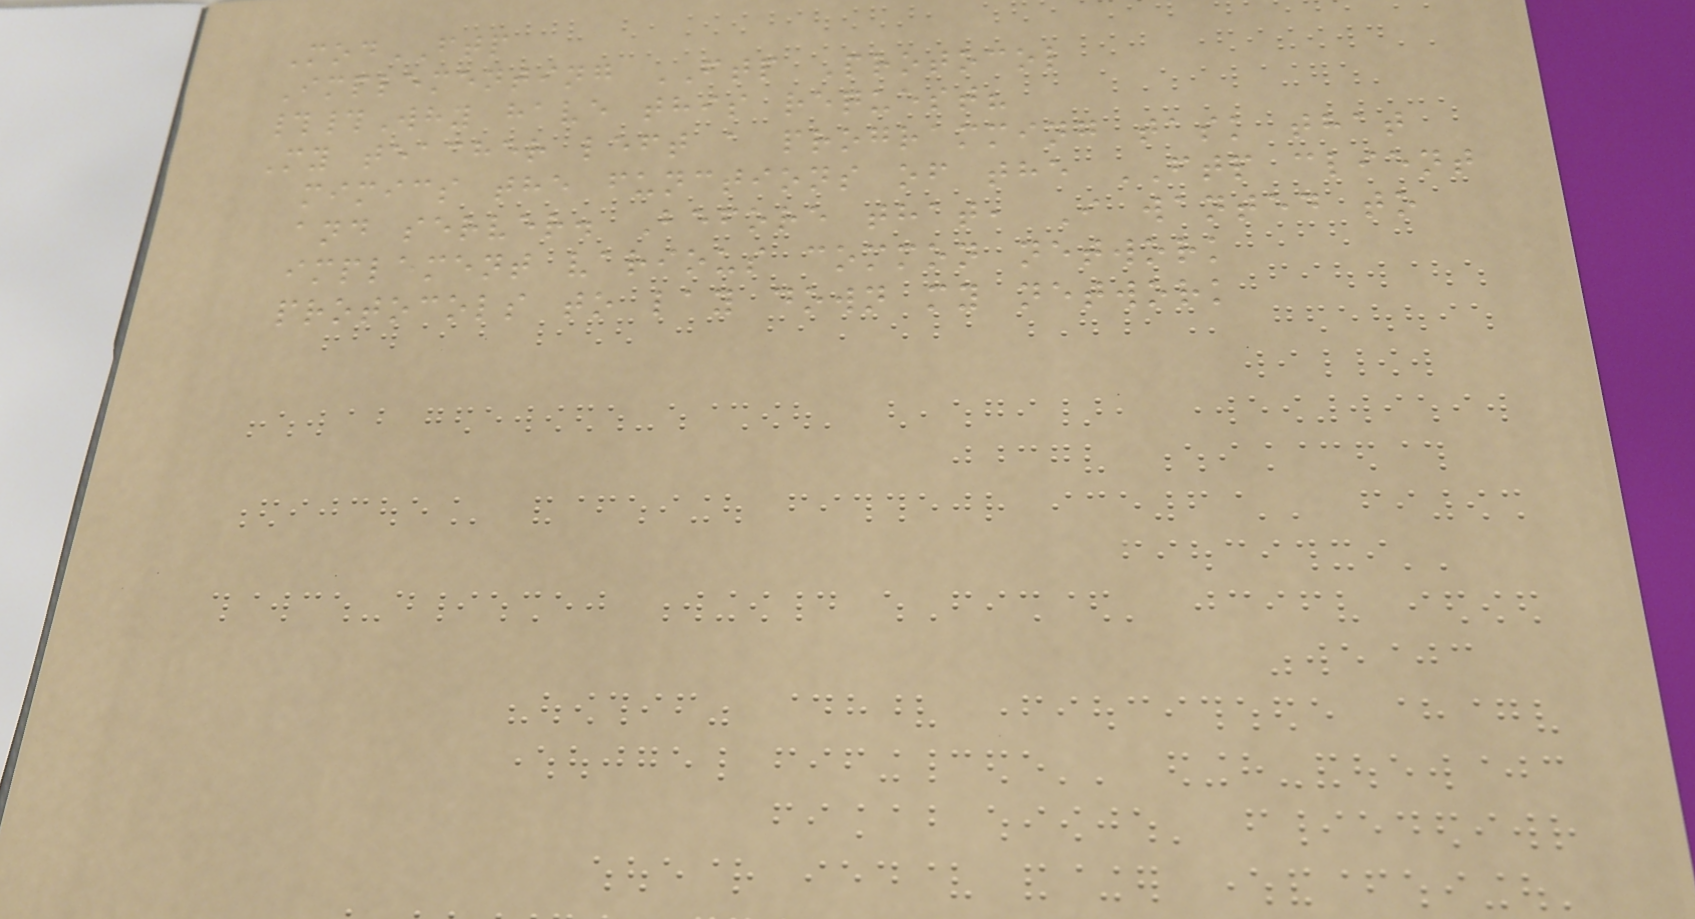ModFTP
Implementing FTP Protocol
##Why have this request?
My teacher left a programming task that
mimics the functions of the FTP client
and server. Before that, I wanted to
implement various common network
protocols to lay down my network
